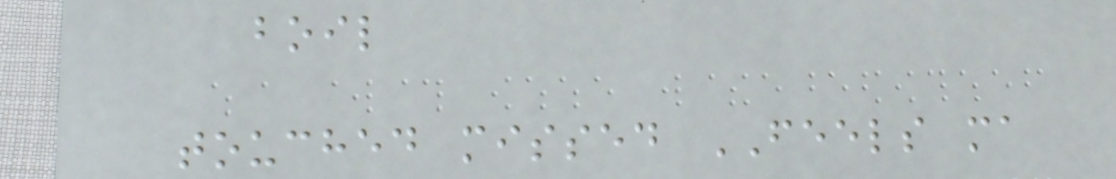boil
touched missed FEELS ma
